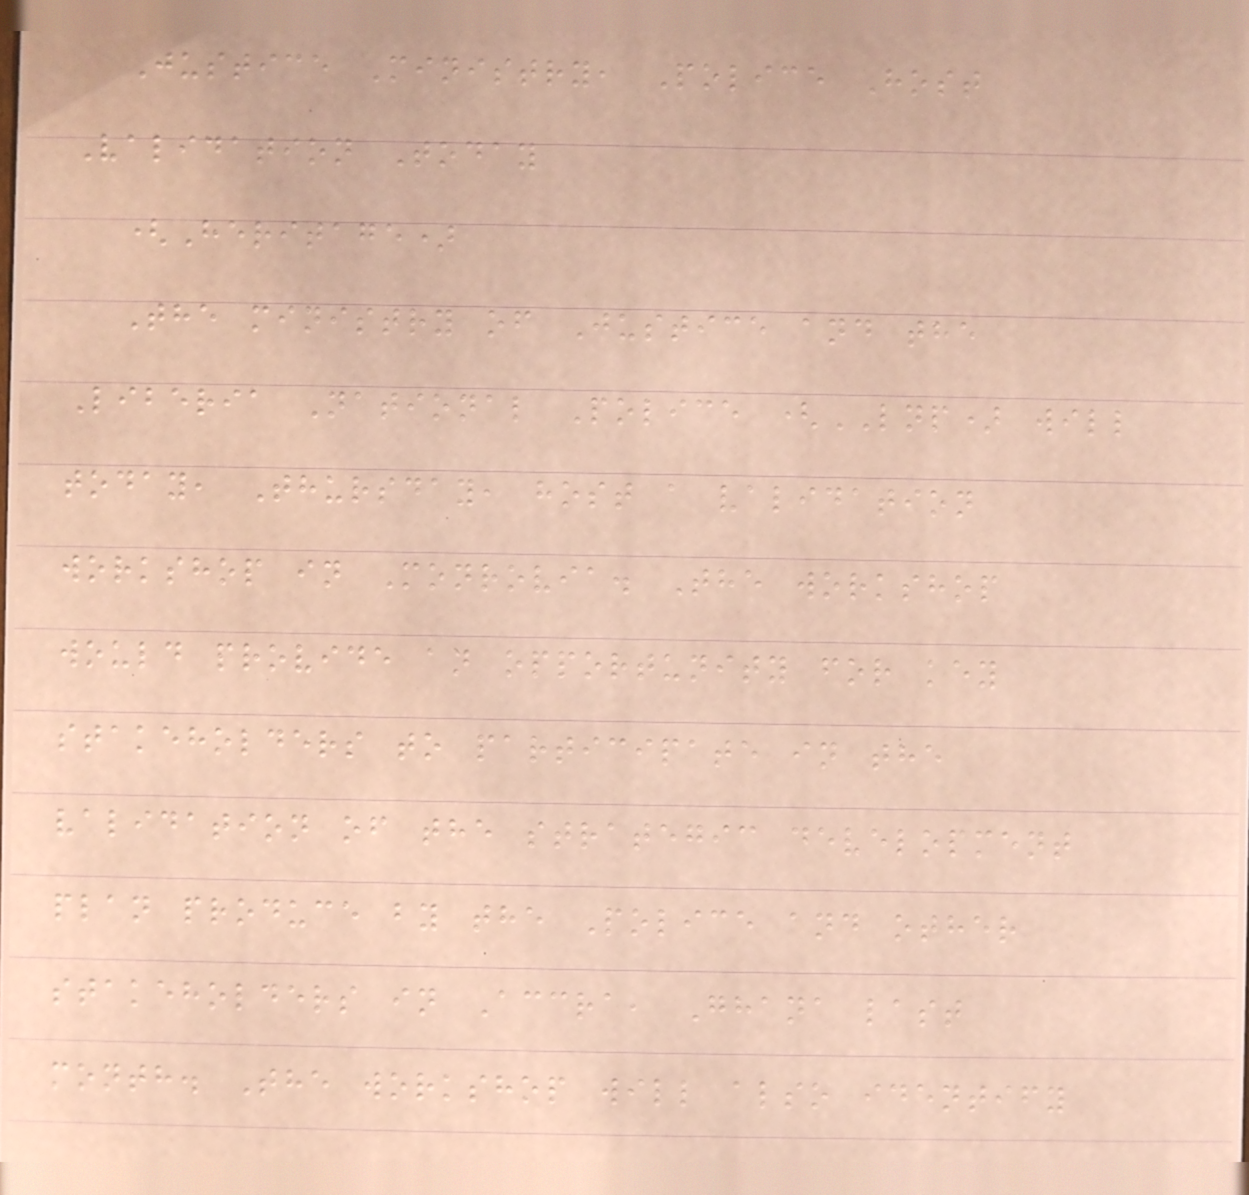Justice Ministry, Police Host
Validation Today
(Heritage)
The ministry of Justice and the
Liberia National Police (LNP) will
today, Thursday, host a validation
workshop in Monrovia. The workshop
would provide an opportunity for key
stakeholders to participate in the
validation of the strategic development
plan produce by the Police and other
stakeholders in Accra, Ghana last
month. The workshop will also identify
